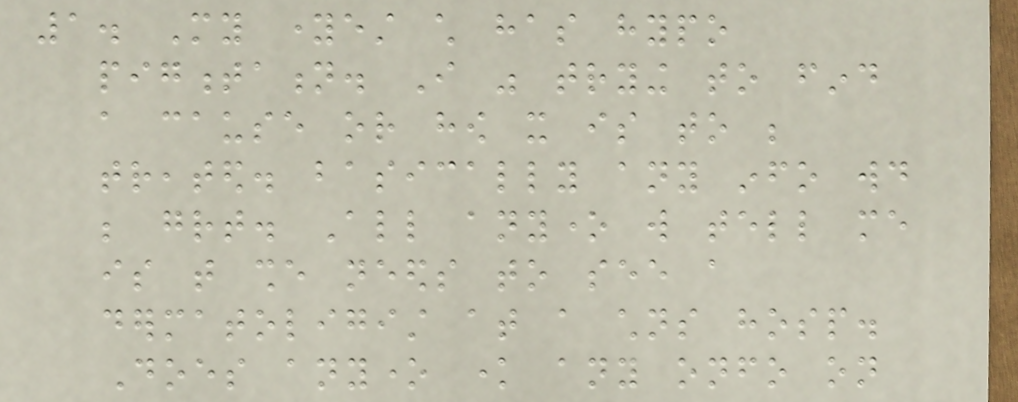1. My youngest child has hypo
pigmentation. I was trying to find
a cause or how it is to be
treated. basically any info would
be great. All anyone will tell me
is that she needs to see a
dermatoligist at a childrens hosp.
Does anyone know any onfo on
